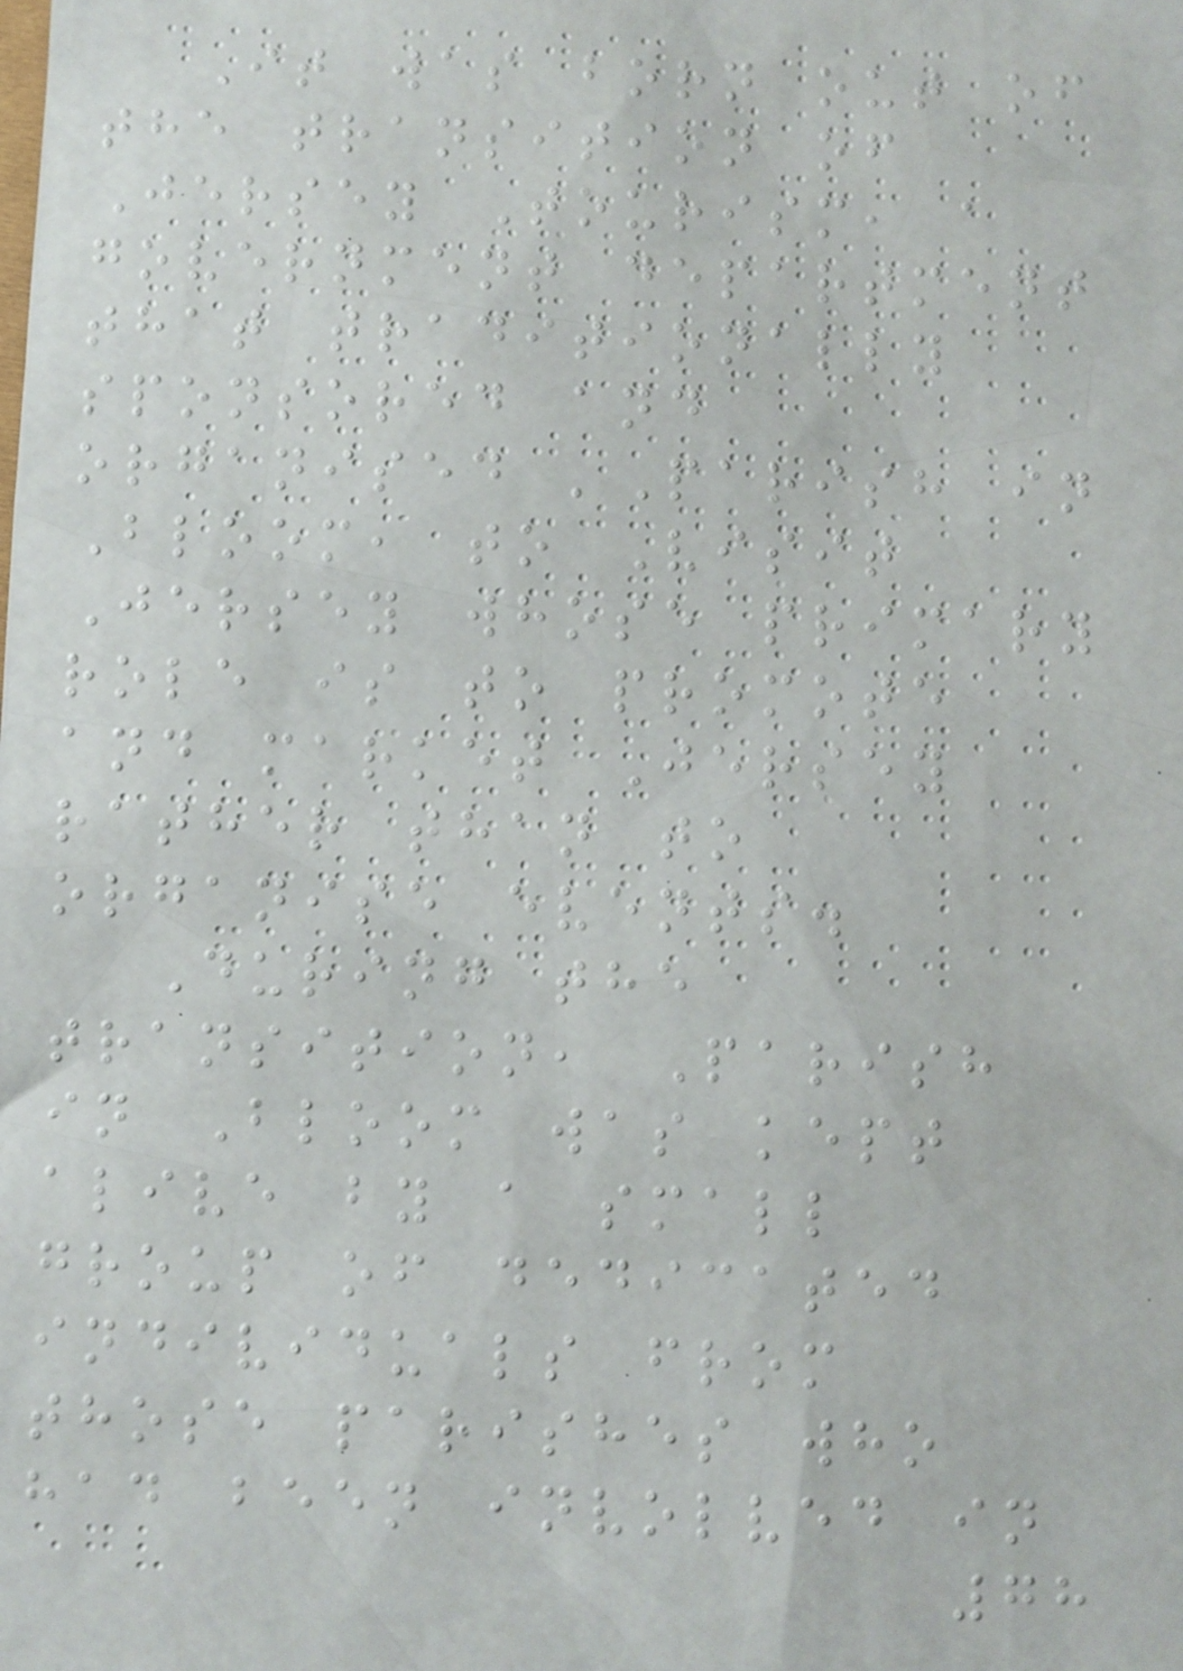It was born out of
the transition of
Jersey Tourism, a
government department
that traditionally
sponsored and
organised 'Parish in
Bloom, to Visit
Jersey whose primary
role is to promote
and market Jersey
rather than to
organise events.
During the
transition, Parish
in Bloom was kept
alive by a small
group of dedicated
individuals from
those parishes who
had been involved in
78
